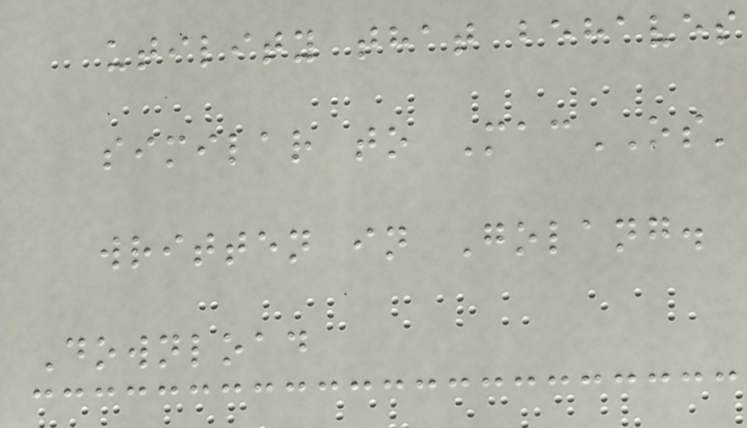utility that behaves
similar to MacOS'
written in Golang.
Download
